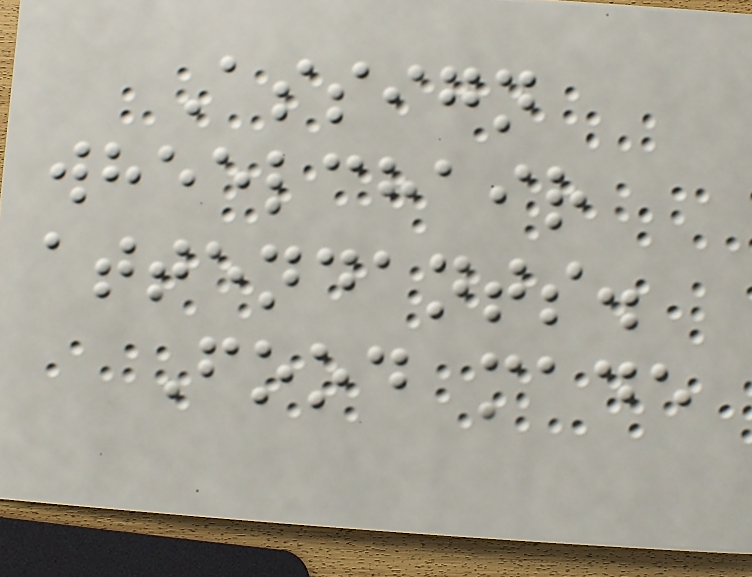Assign
wheelchair
attendants.
Food made
